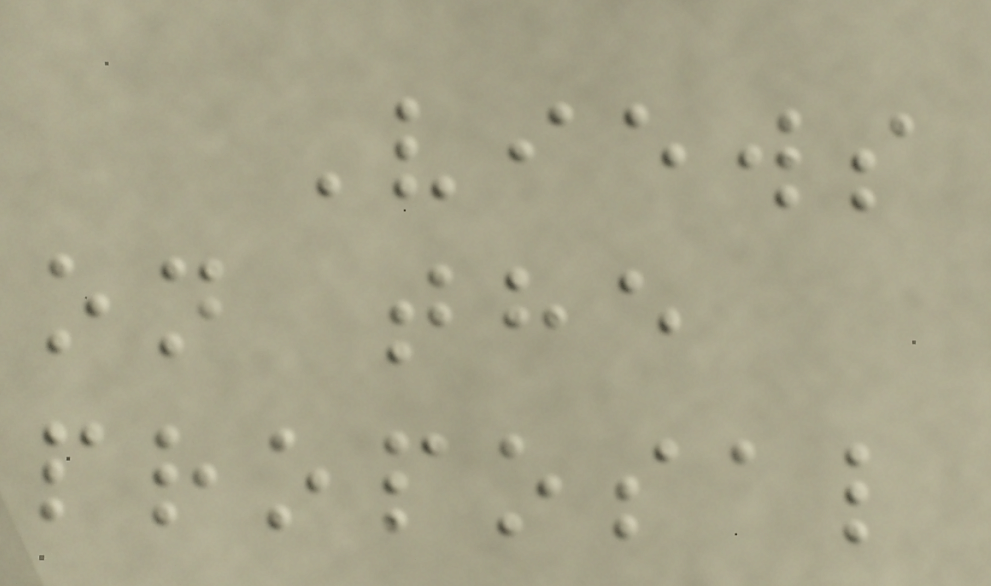Views
on the
proposal
